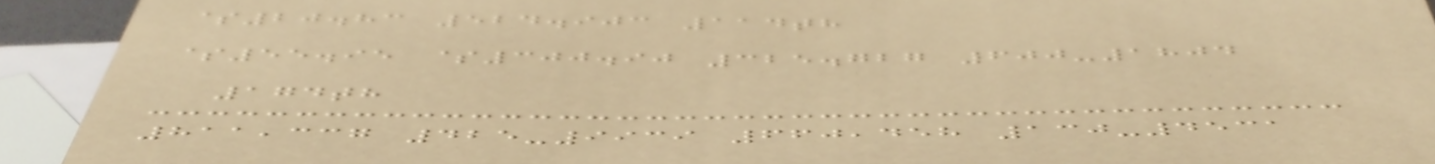$20.83 524.903 114th
$55.95 $300.90 325.727 600-1804
174th
811,337 425-9939 660,458 130-4531
